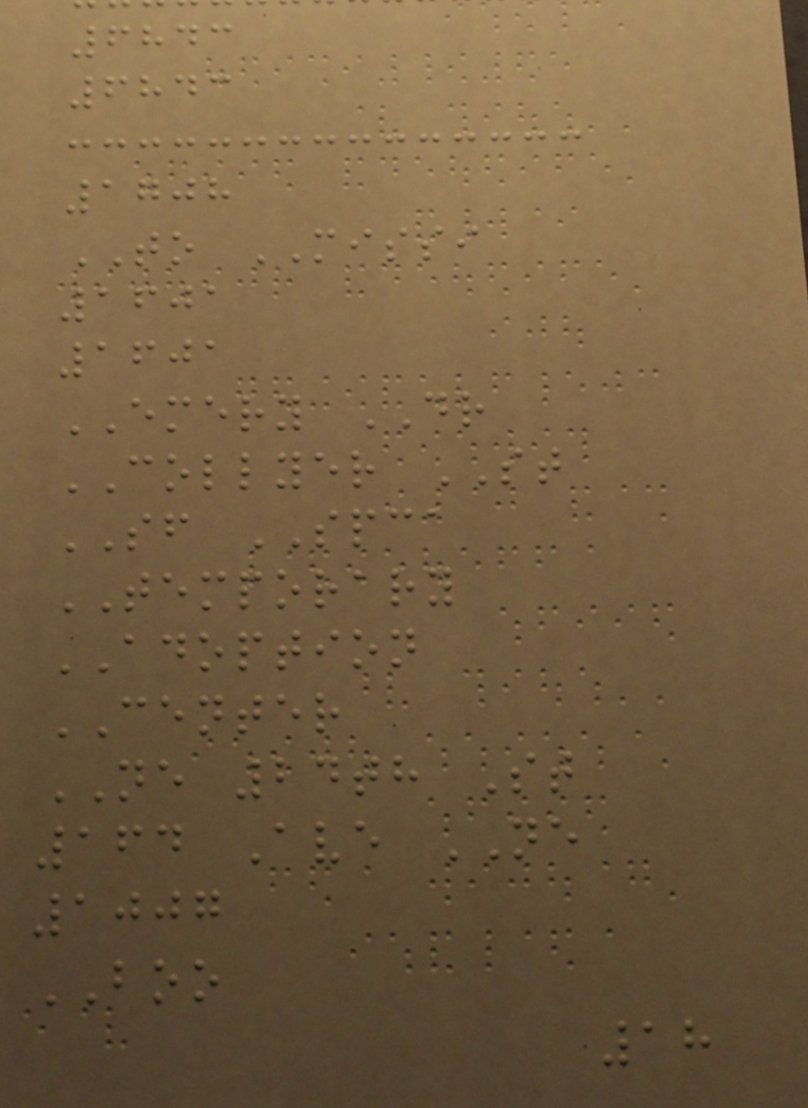6843
6843
1708
TO MISSI
1601
1601
EMERY DR
COLLYER ST
SF SPCA
TEMPORARY
ADOPTION
CENTER
NE 24th St
164 Ave NE
1007
BOO
18
